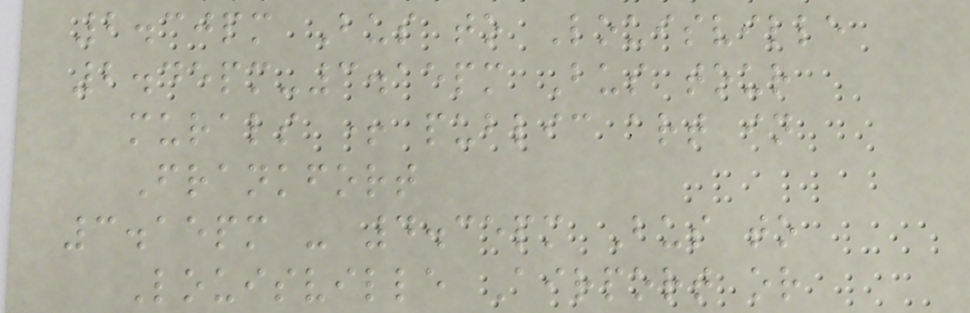2.30pm Bus to Louisville
2.45pm-3.15pm Bus tour
murals + public art in
Frankfort
3.15pm - 4.35pm Bus to
Louisville Airport or
